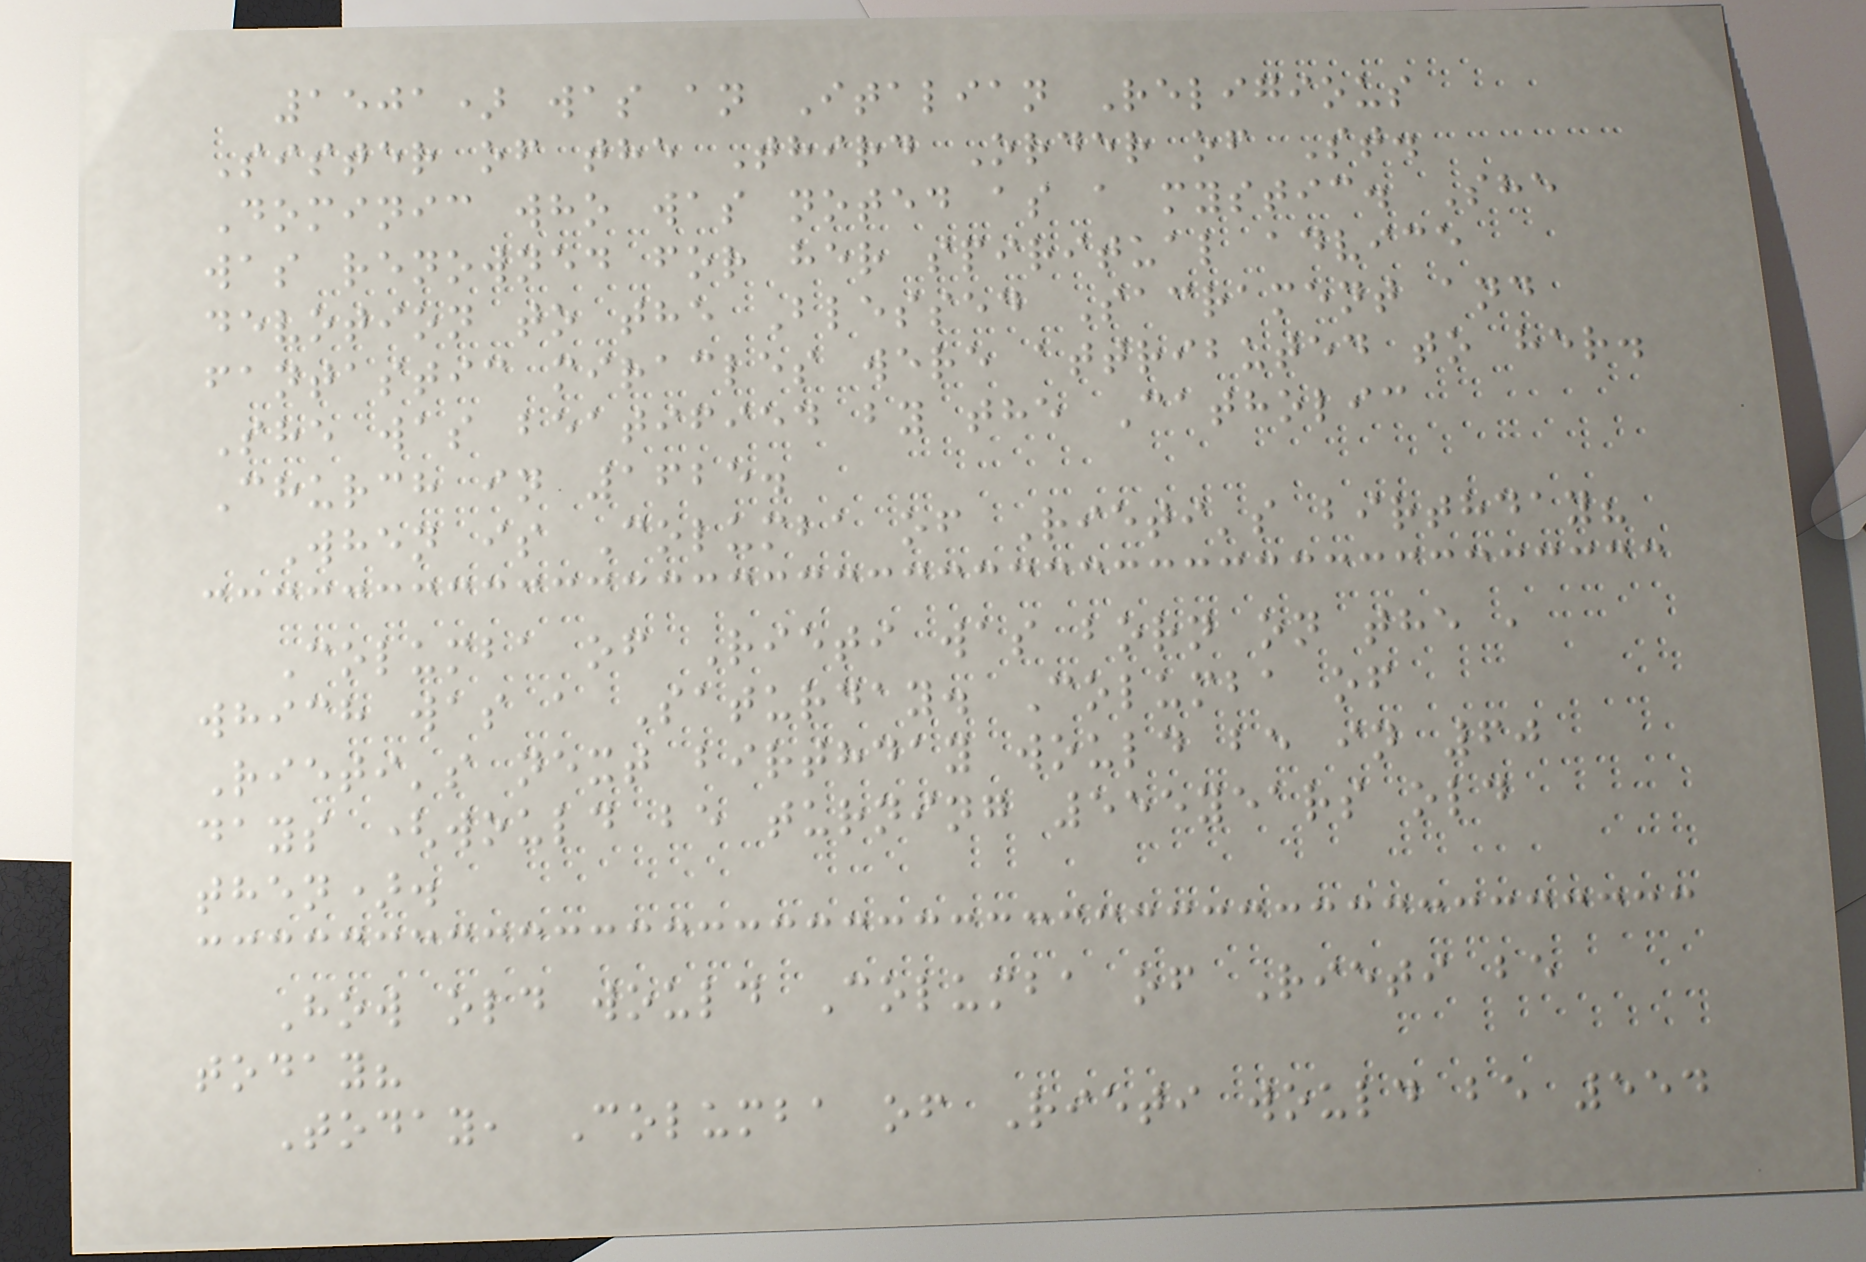1501) was an Italian Religious
Sister of the Third Order of St.
Dominic who was noted as a mystic. She
was renowned for her spiritual advice
devotion to the Blessed Sacrament and
fantastic miracles were attributed to her.
She was beatified by the Catholic
Church in 1625.
When is Columba of Rieti's birthday?
Columba of Rieti was born on the ,
which was a Saturday. Columba of
Rieti's next birthday would be in 60
days (would be turning 555years old
then).
How old would Columba of Rieti be
today?
Today, Columba of Rieti would be 554
